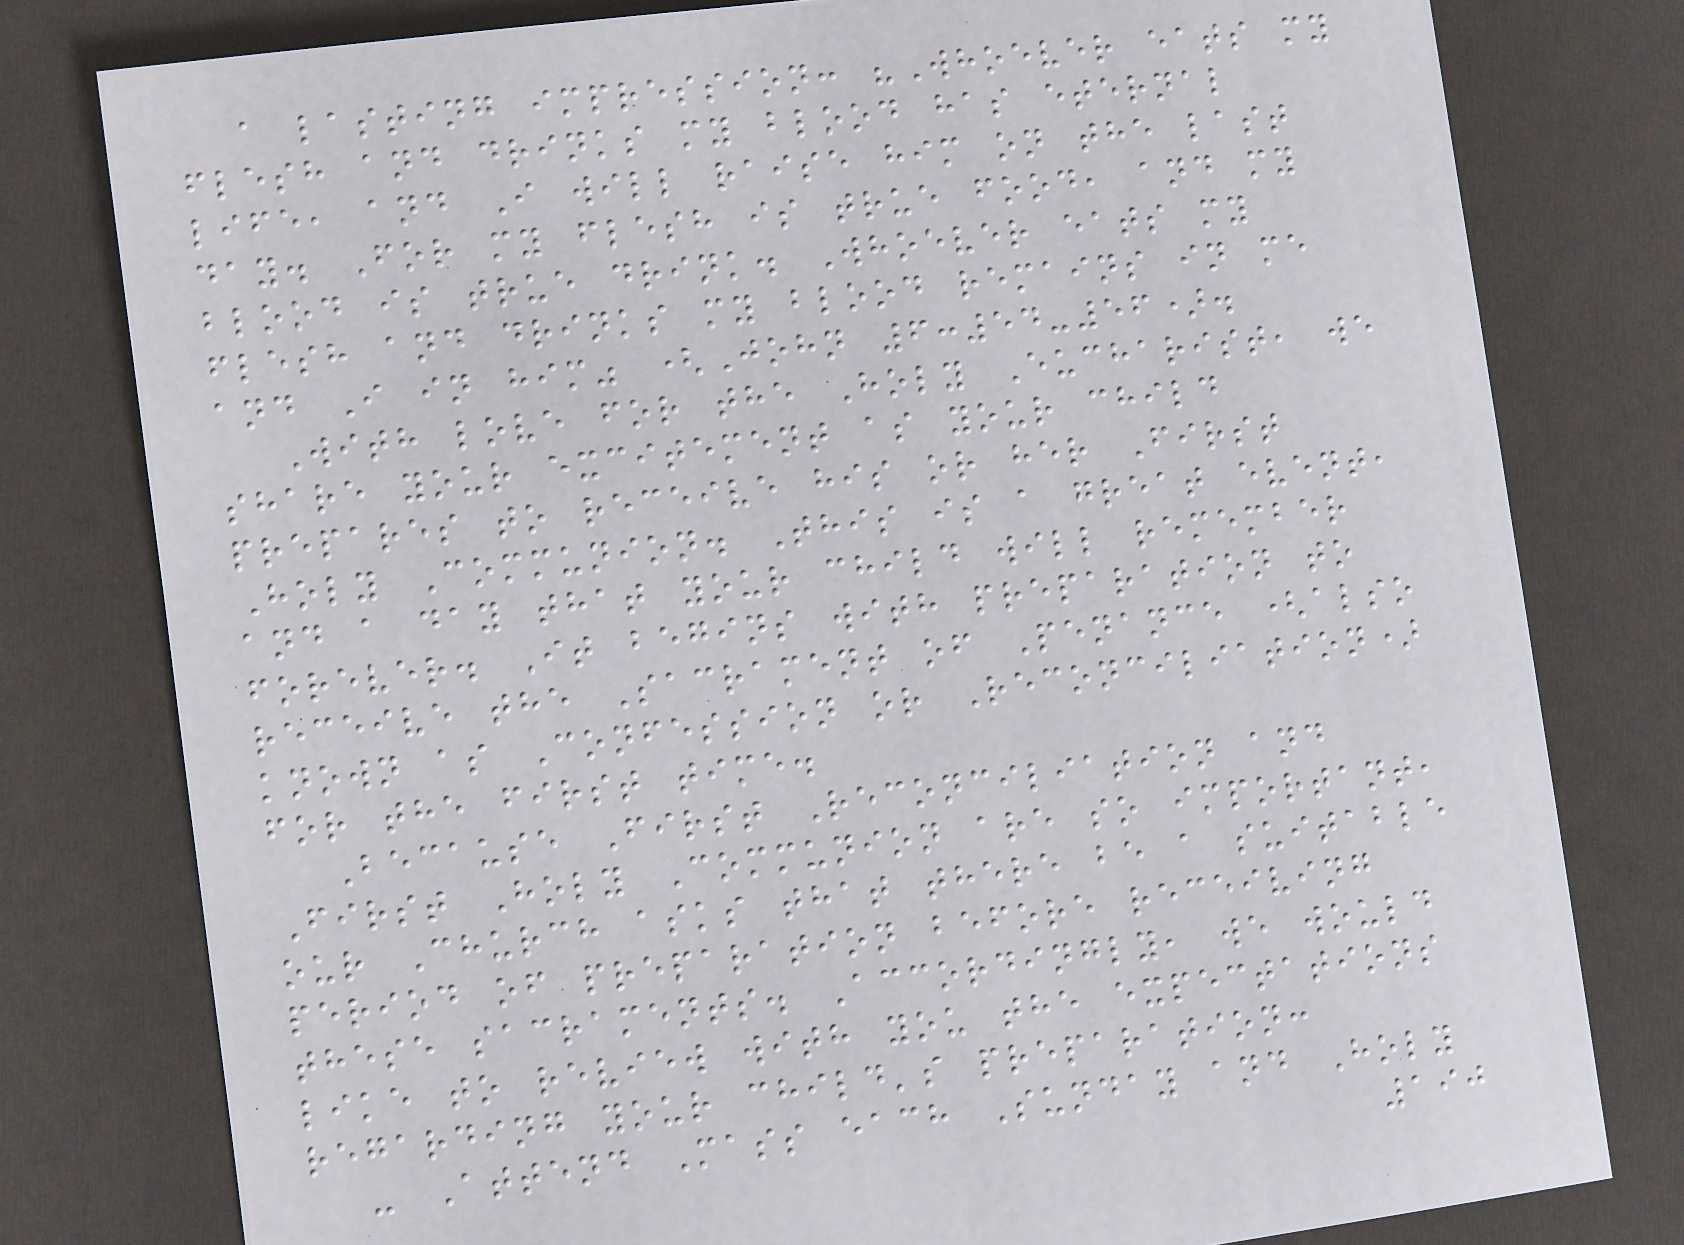a lasting impression: "Whoever eats my
flesh and drinks my blood has eternal
life, and I will raise him on the last
day. For my flesh is true food, and my
blood is true drink. Whoever eats my
flesh and drinks my blood remains in me
and I in him" (John 6:54-56).
With love for the Holy Eucharist, we
share your excitement as your child
prepares to receive his or her First
Holy Communion. This is a great event,
and a day that your child will remember
forever. It begins with preparation to
receive the Sacrament of Penance (also
known as Confession or Reconciliation)
for the first time.
Because First Reconciliation and
First Holy Communion are so important,
our Church asks that there be a suitable
period of preparation before receiving
these sacraments. Accordingly, we would
like to review with you the expectations
regarding your child's preparation:
- Attend Mass each Sunday and Holy
190
